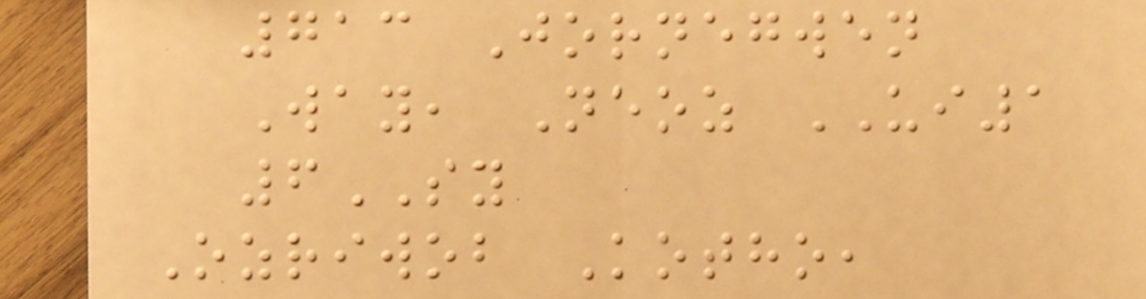713 Jornegwen
Way, Neoz UI1
6SY
Ozriwob Kotho,
